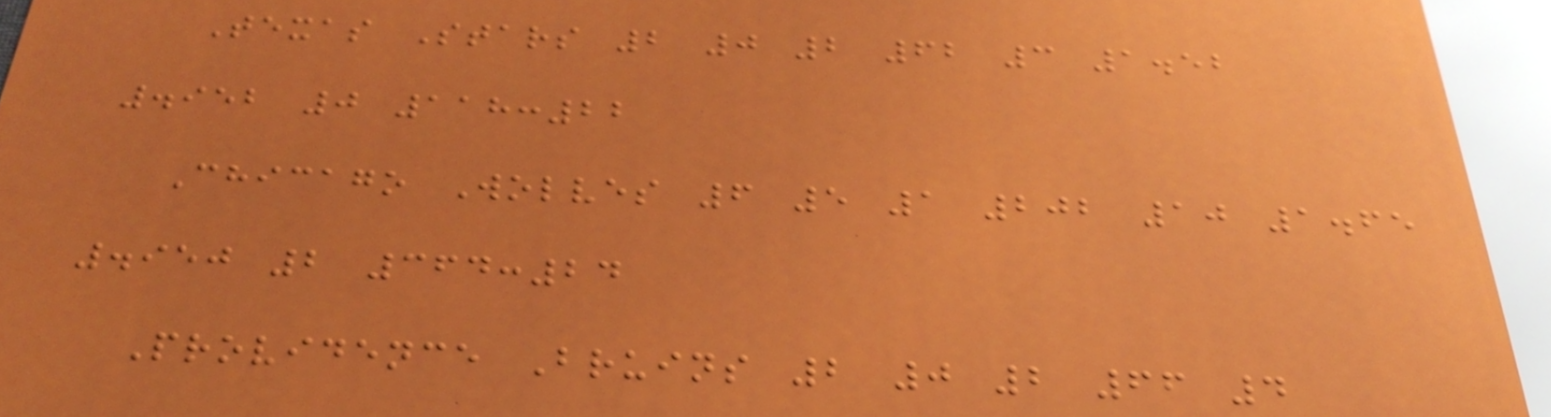Texas Stars 2 0 2 62 3 1.52
.952 0 118:22
Chicago Wolves 6 5 1 202 10 1.65
.950 2 364:24
Providence Bruins 2 0 2 66 4
